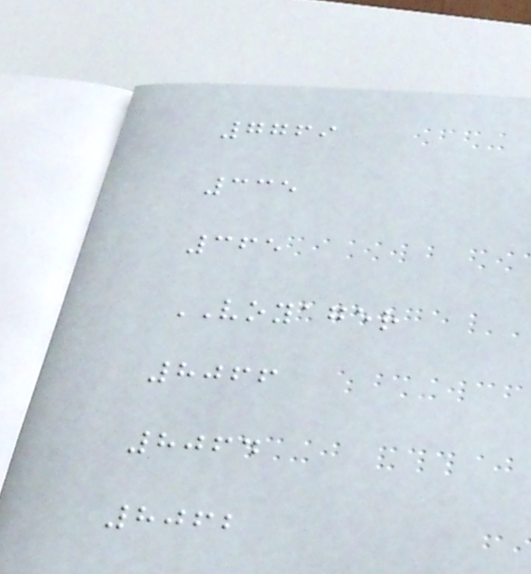7769
335
365
VOYAGER
8066
8064
8062
